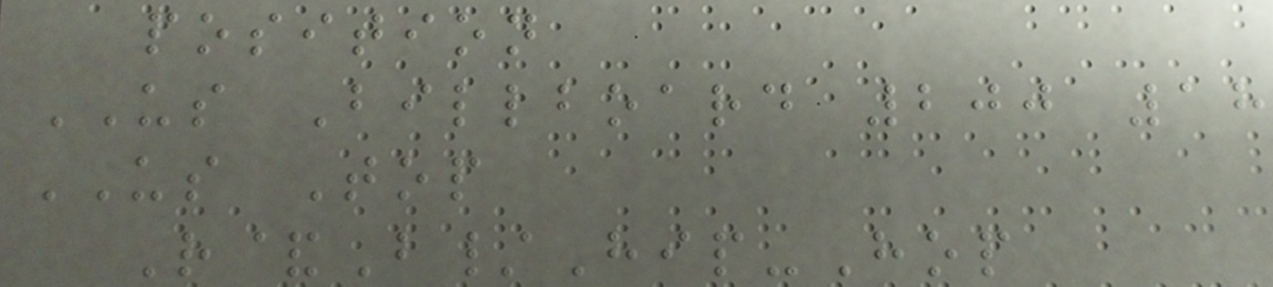position
US Billboard 200 18
US Top
R&B/Hip-Hop
